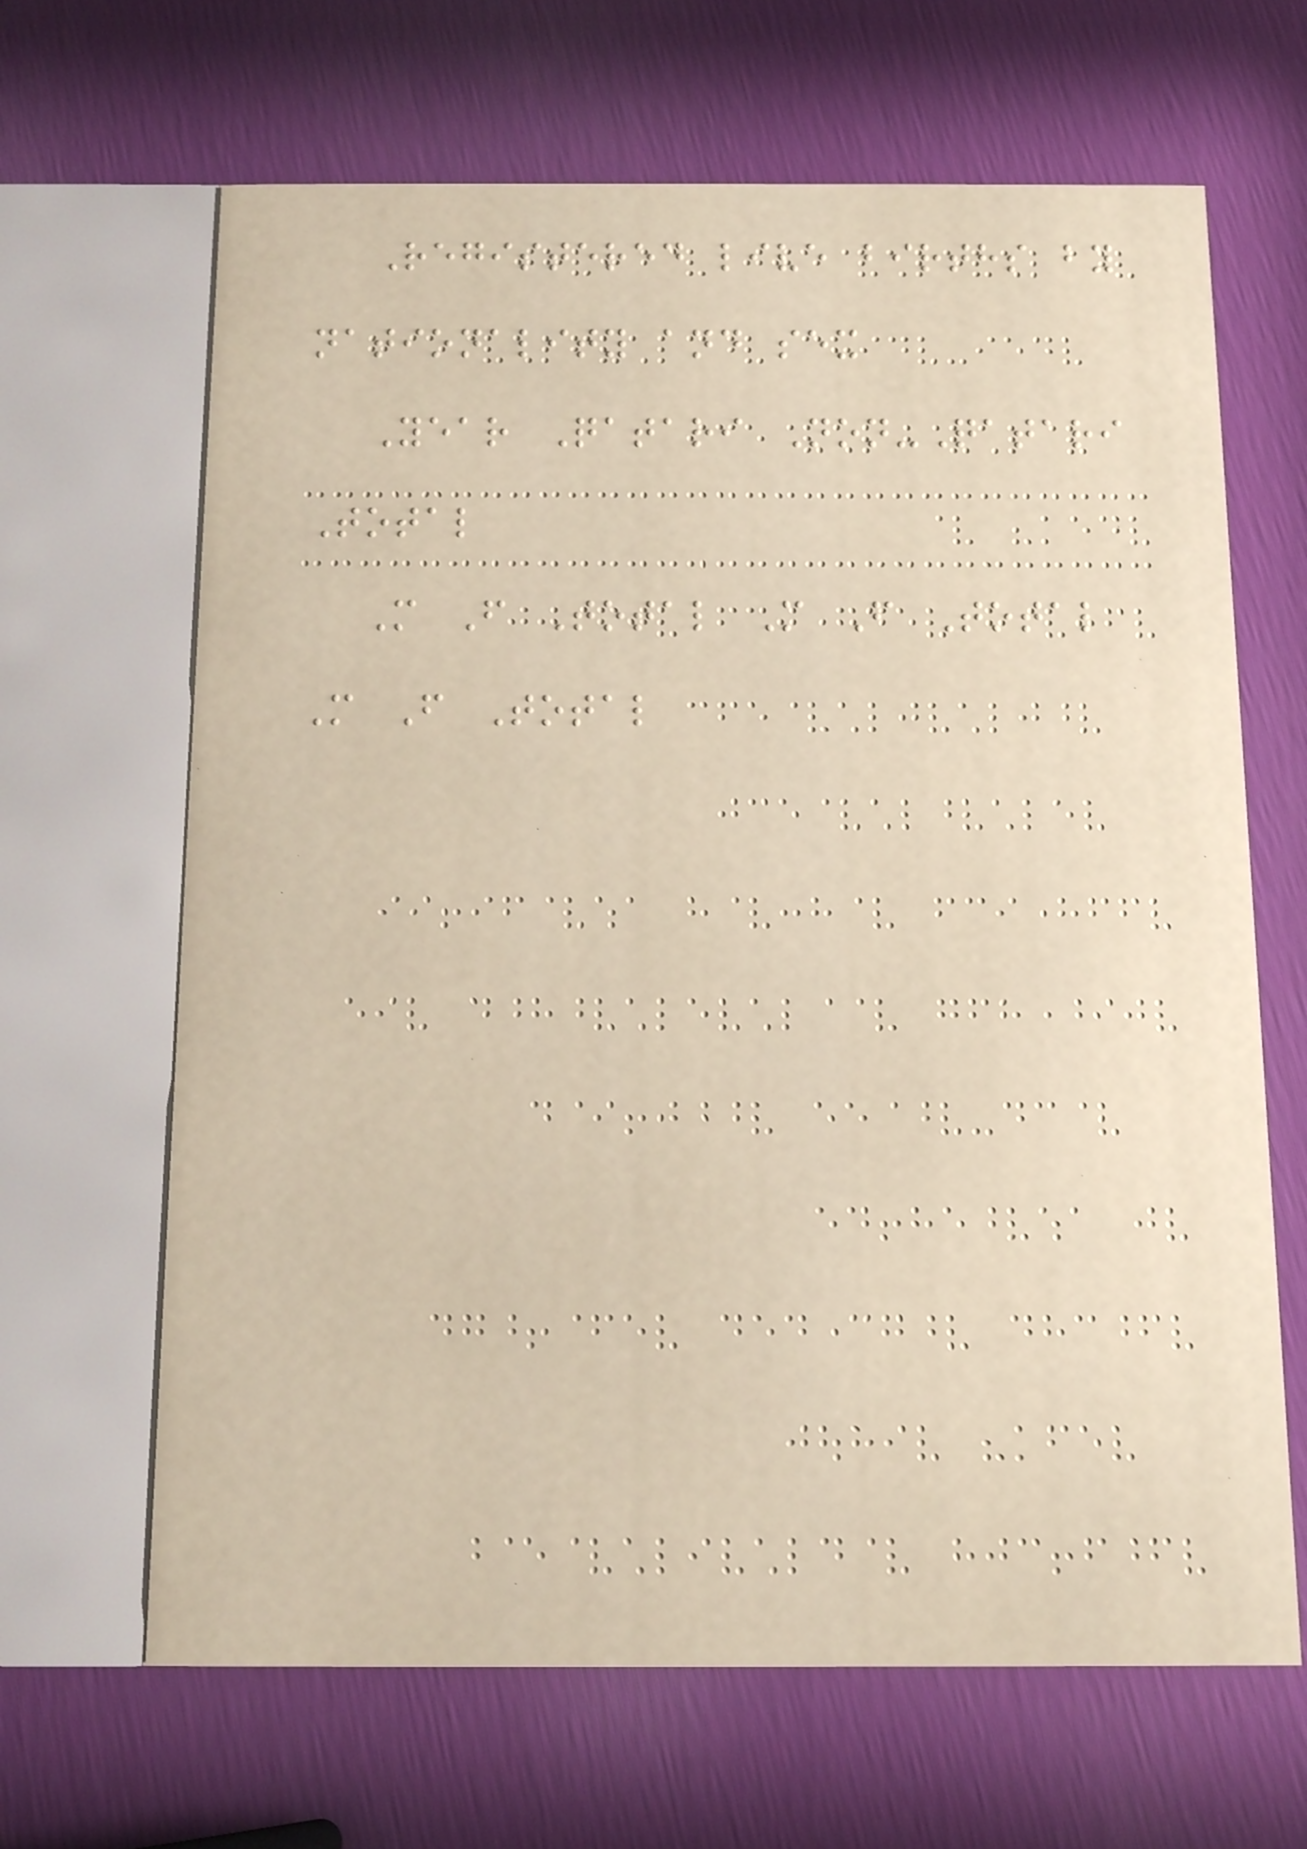Registered live births by
nationality and sex
Year Qatari Non-Qatari
Total
M F Total M F Total
M F Total
